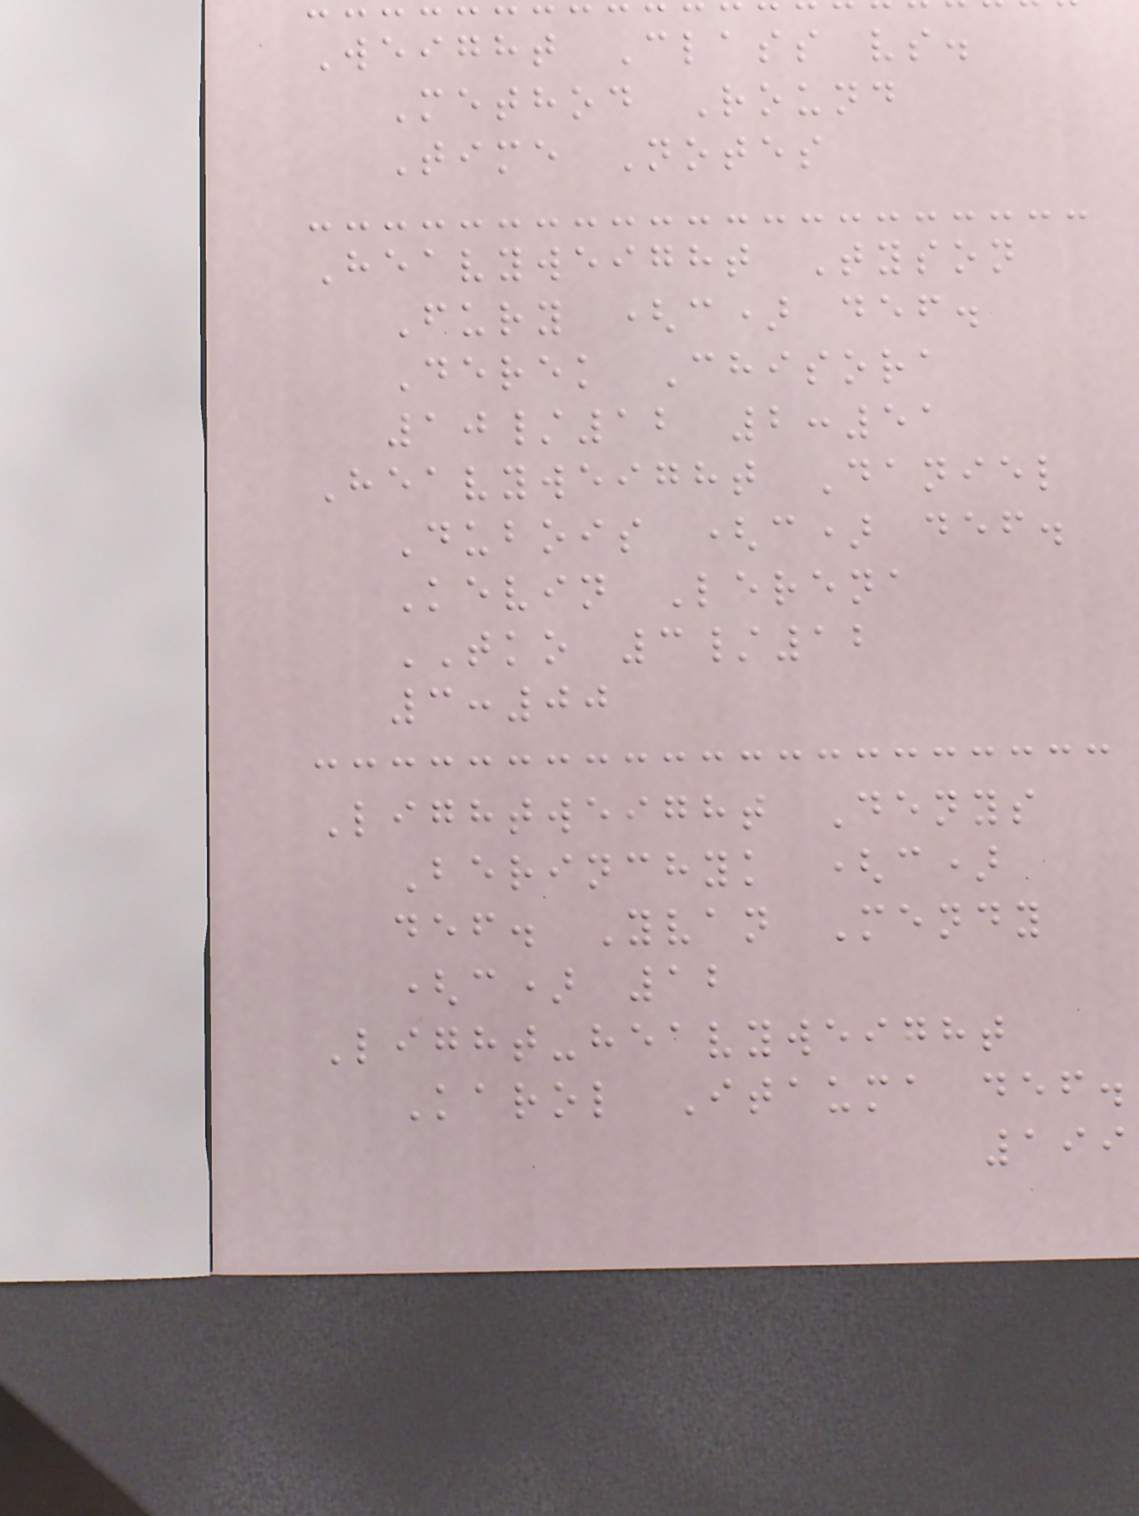Weight Class vs.
Method Round
Time Notes
Heavyweight Tyson
Fury (c) def.
Derek Chisora
10/12 2:51
Heavyweight Daniel
Dubois (c) def.
Kevin Lerena
TKO 3/12
3:00
Lightweight Denys
Berinchyk (c)
def. Yvan Mendy
(c) 12
Light-heavyweight
Karol Itauma def.
199
